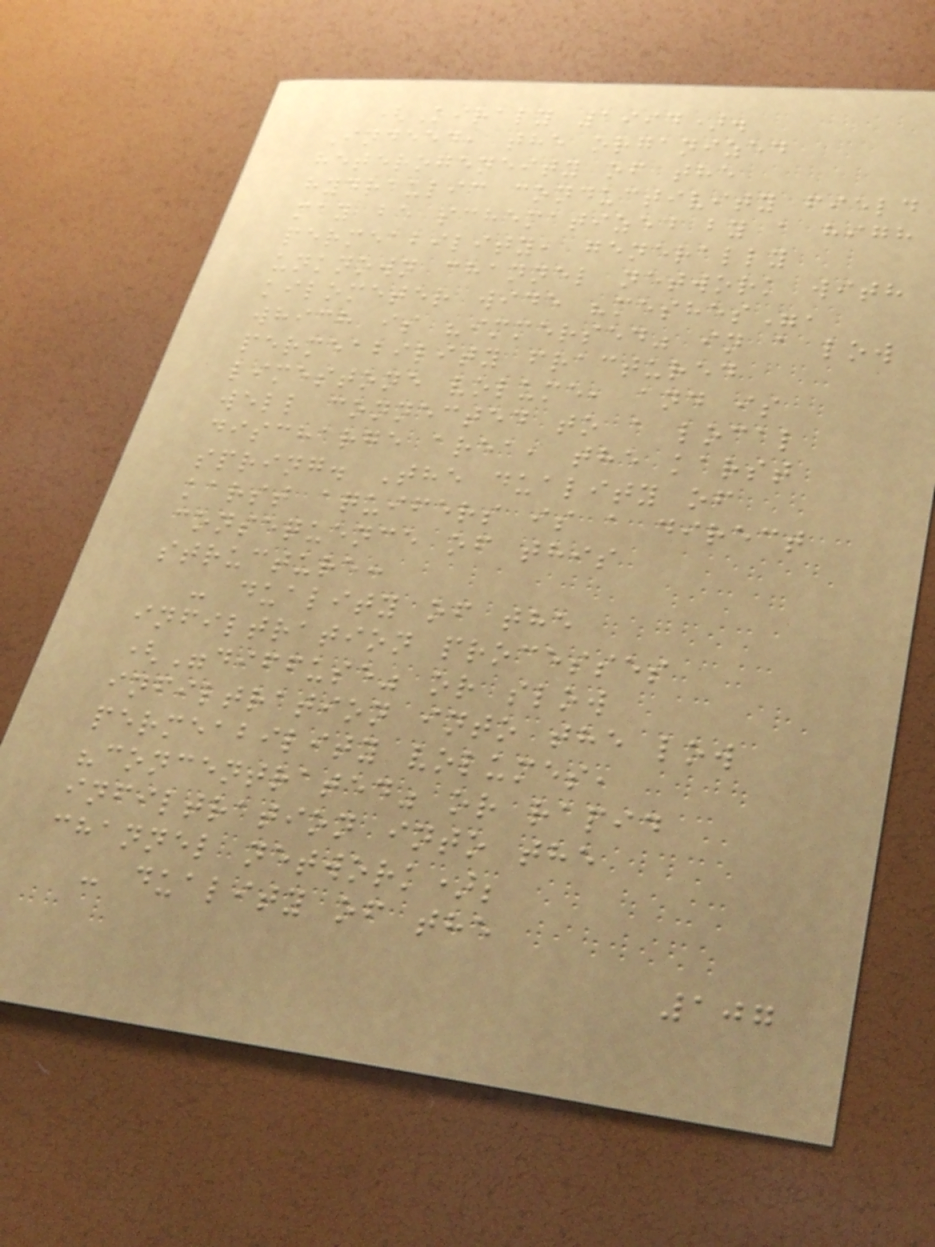(Kiraly 1994).
Indeed, the organized
heterogeneity of the
hydraulic conductivity field
may be schematized by a high
permeability, generally
unknown channel network with
kilometer wide "meshes",
which is "immersed" in a low
permeability fractured
limestone volume, and is
well connected to a local
discharge area, the karst
spring. The duality of
karst aquifers is a direct
consequence of this
structure:
- duality of the
infiltration processes
("diffuse" or slow
infiltration into the low
permeability volumes,
"concentrated" or rapid
infiltration into the
channel network);
- duality of the
107
